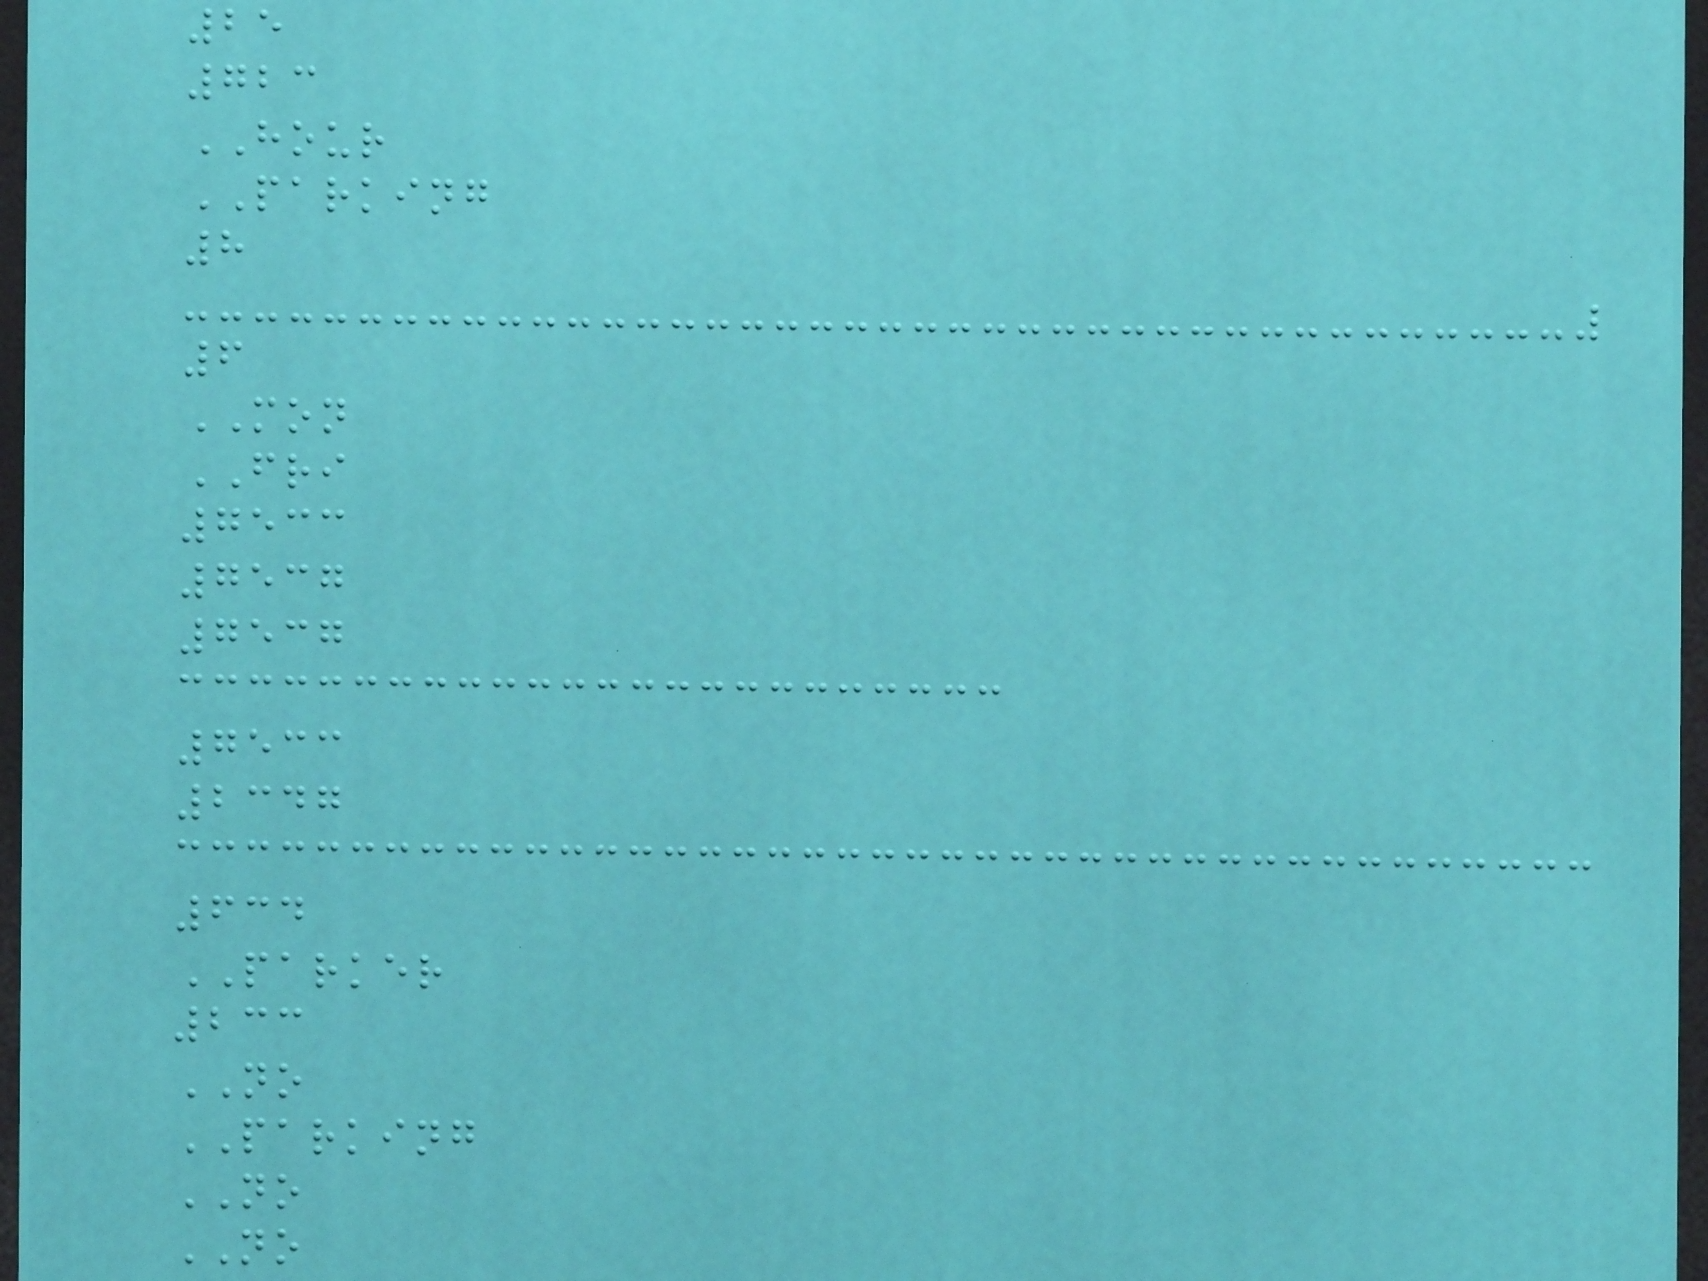25
723
HOUR
PARKING
8
6
MON
FRI
7533
7537
7537
7533
2347
634
PARKER
233
NO
PARKING
NO
NO
